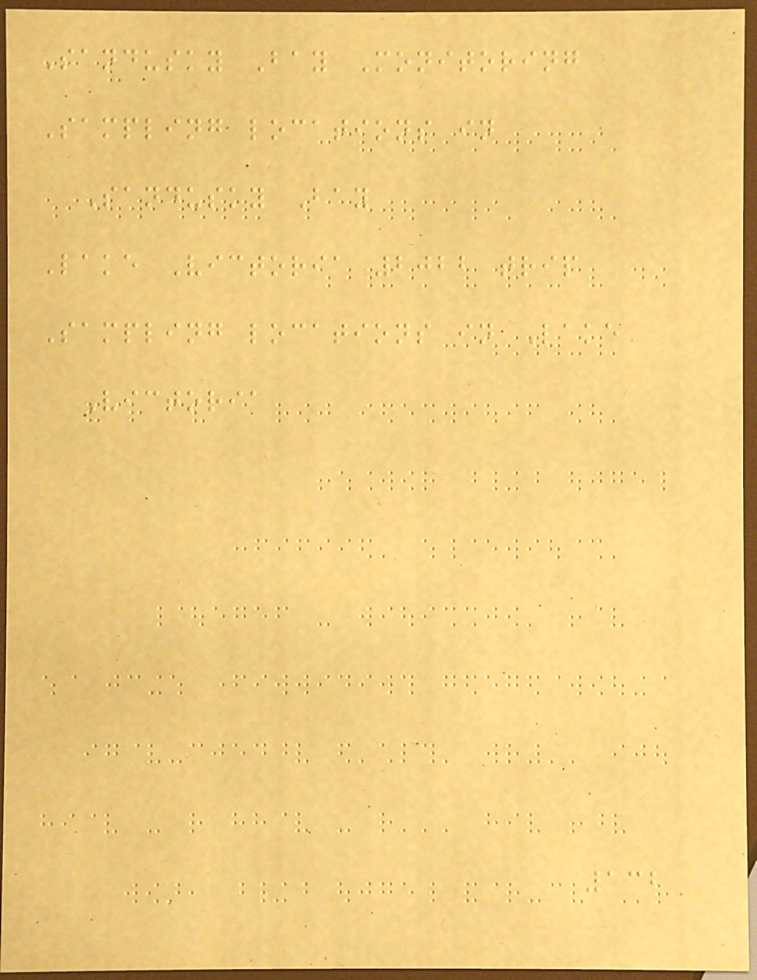Sandusky Bay Monitoring
Sampling locations in
Sandusky Bay
Lake Victoria 2022 trip
Sampling locations in Lake
Victoria
132
